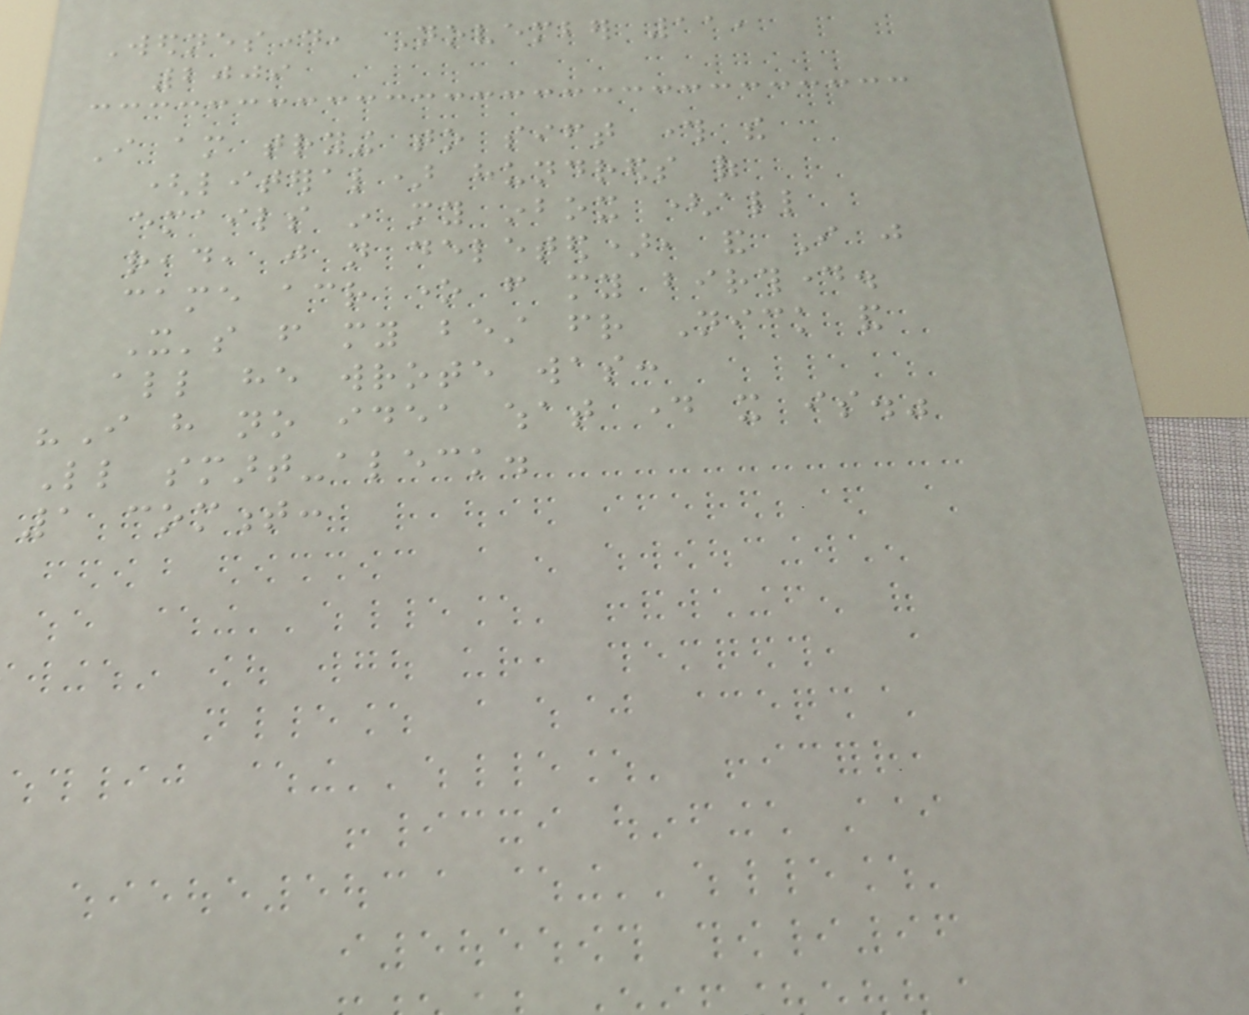Wednesday, November 11,
2009
I am trying to sift through the
(literal) hundreds of
emails in my inbox (all
read, just not deleted), and I just
came across one from my birthday.
It's from my best friend Nick and
all he wrote was:
"I have no idea what day it is."
Little smart-aleck.
1 comment:
